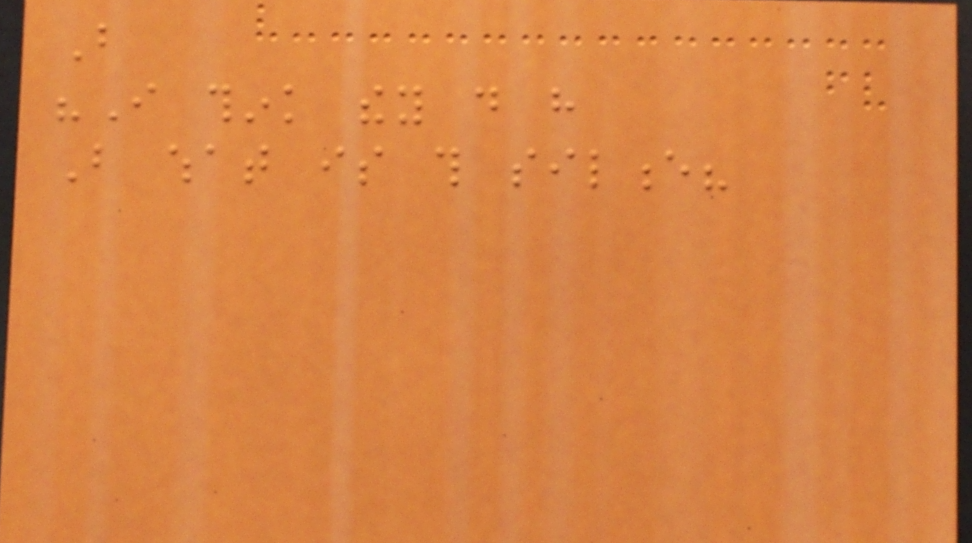But
"I think they do have
But what is this silence?
